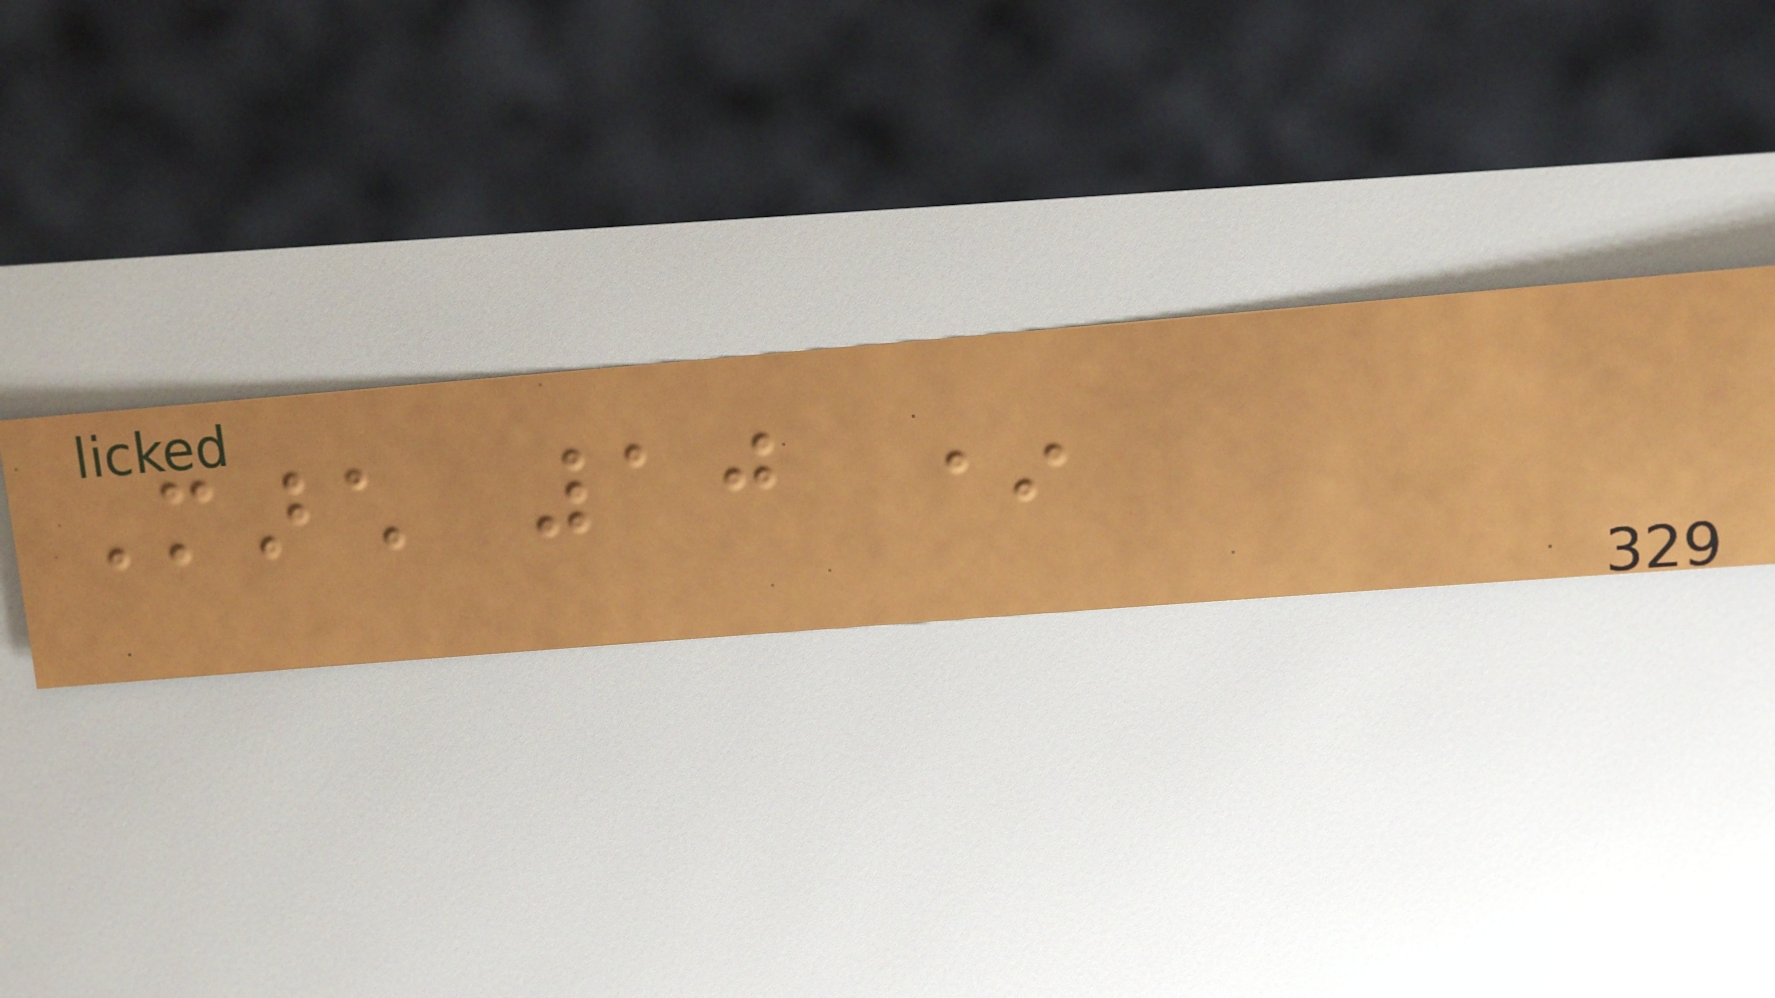March 10 *
